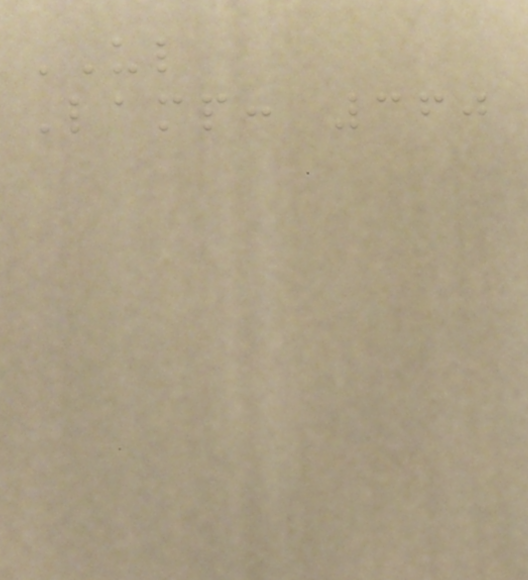UL
Lamp: 360
